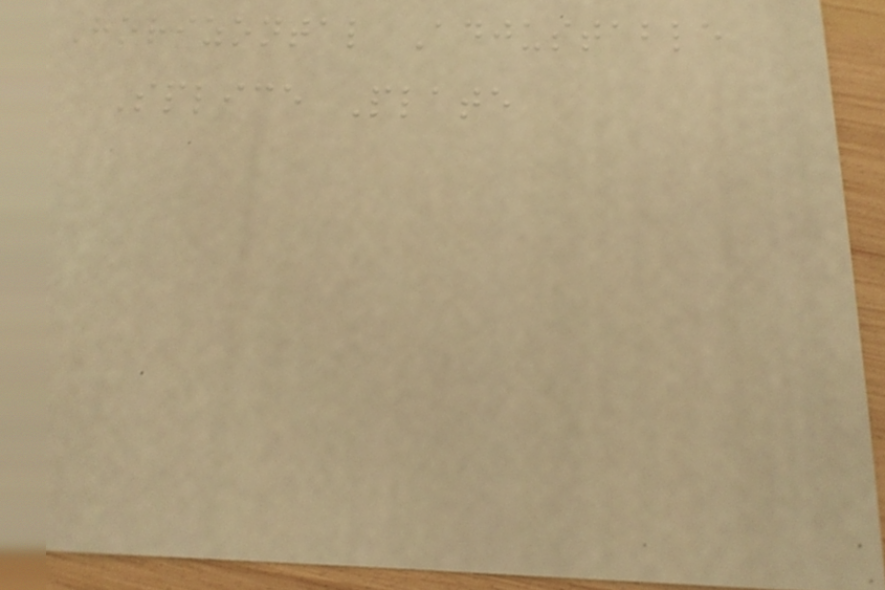Horizontal Adjustable
Splice Plate
